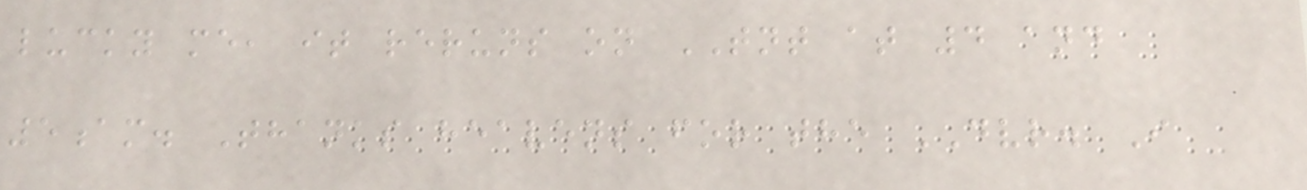lucky me, it reruns on TNT at 4 and
5am. Thanks heavens for the DVR. I
